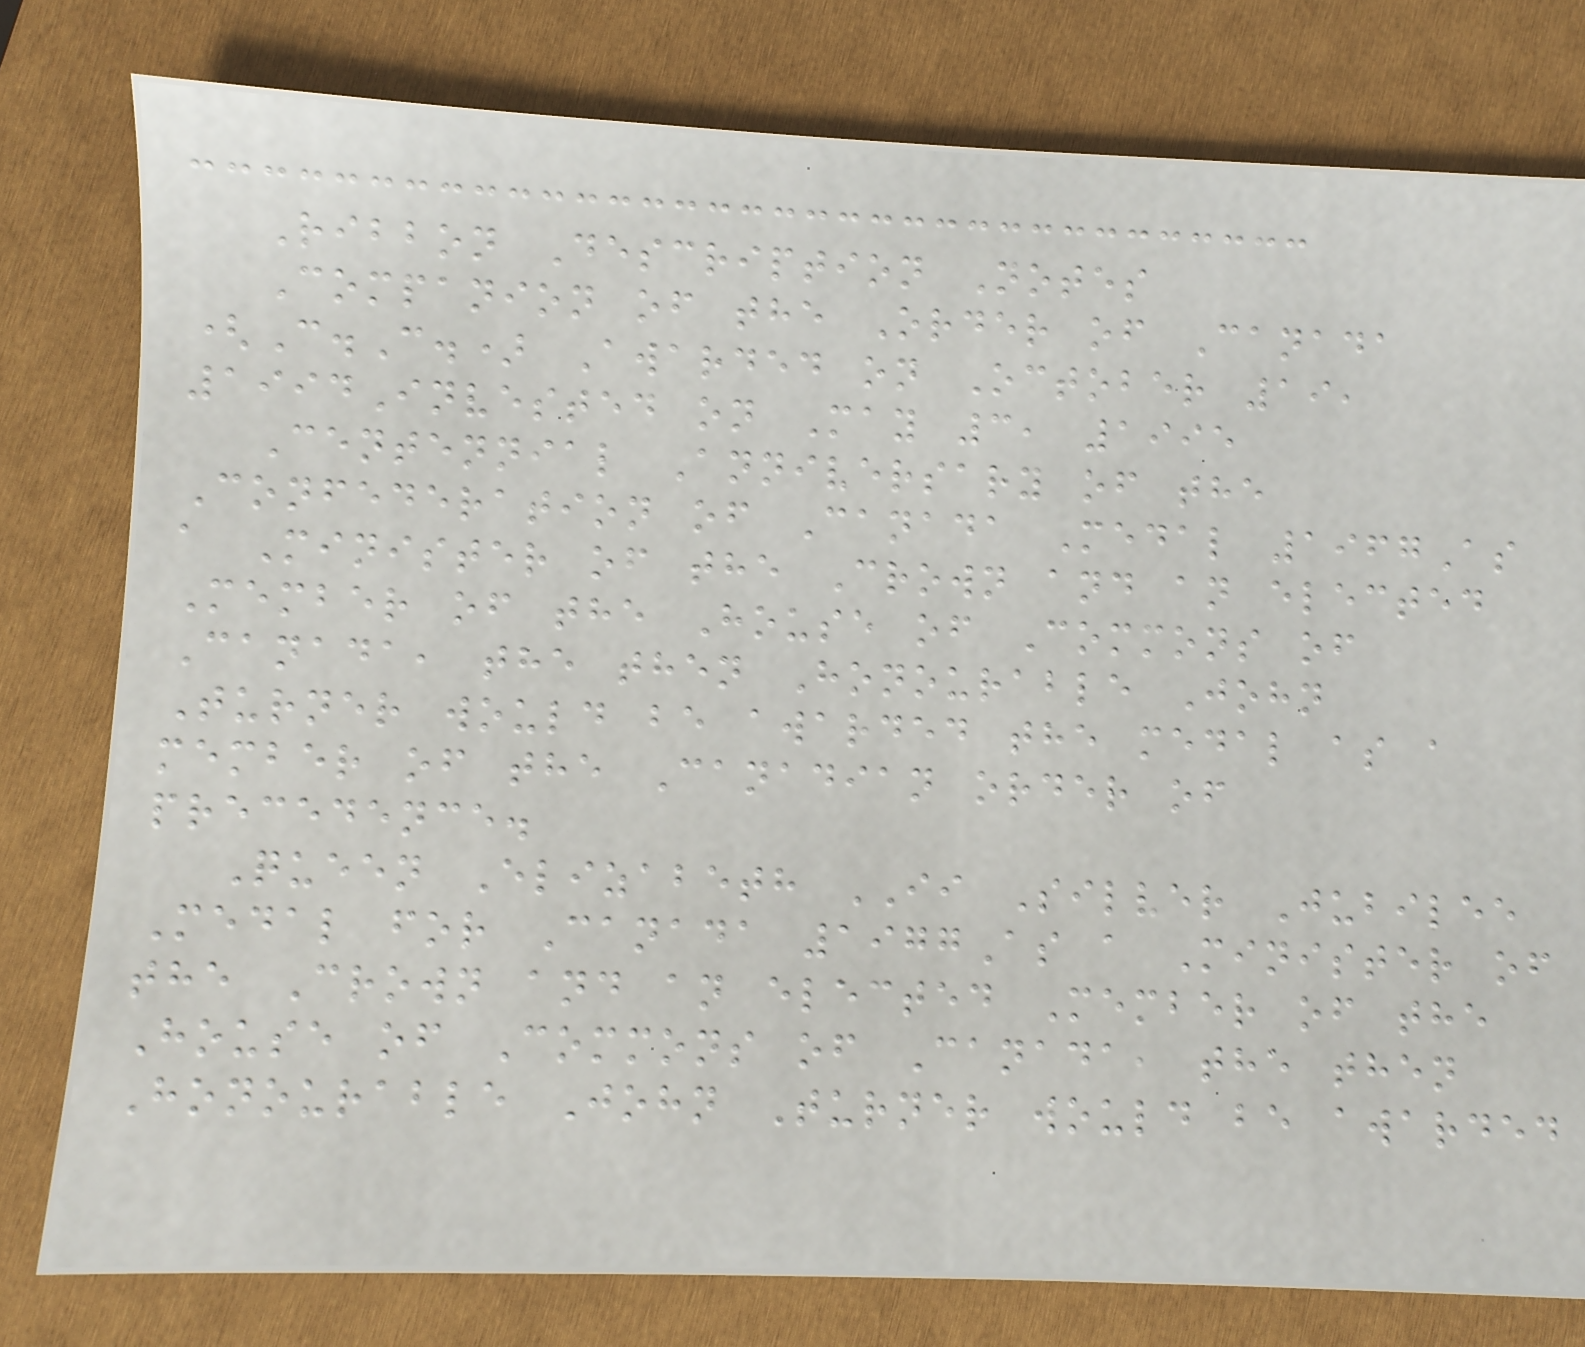Ribbon Description Notes
Companion of the Order of Canada
(C.C.) Awarded on October 19,
1994Invested on May 3, 1995
Centennial Anniversary of the
Confederation of Canada Medal 1967As
a Minister of the Crown and an elected
Member of the House of Commons of
Canada, the then Honourable John
Turner would be awarded the medal as a
member of the Canadian order of
precedence.
Queen Elizabeth II Silver Jubilee
Medal for Canada 1977As a Minister of
the Crown and an elected Member of the
House of Commons of Canada, the then
Honourable John Turner would be awarded
